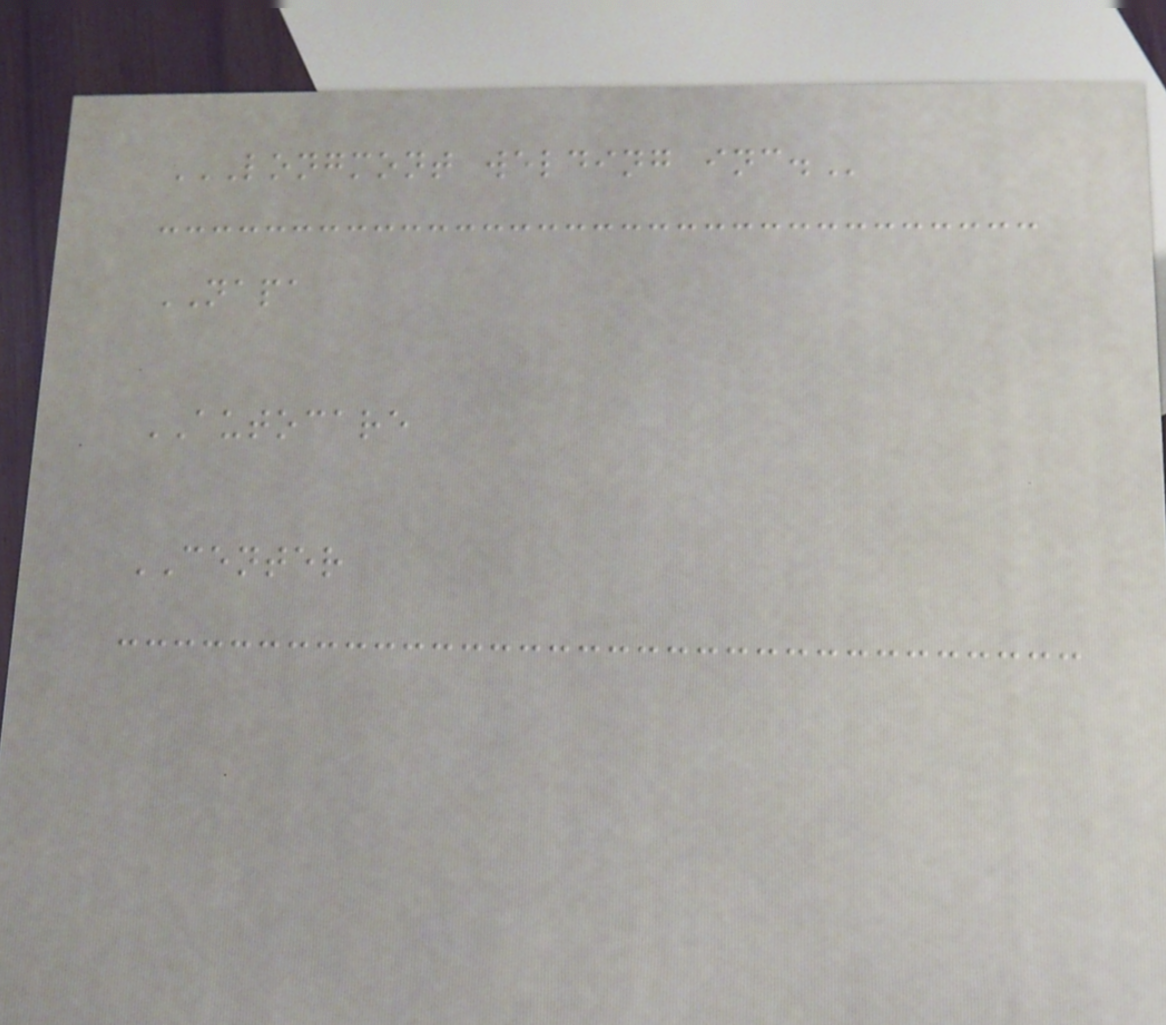LONGMONT WELDING INC.
NAPA
AUTOCARE
CENTER
